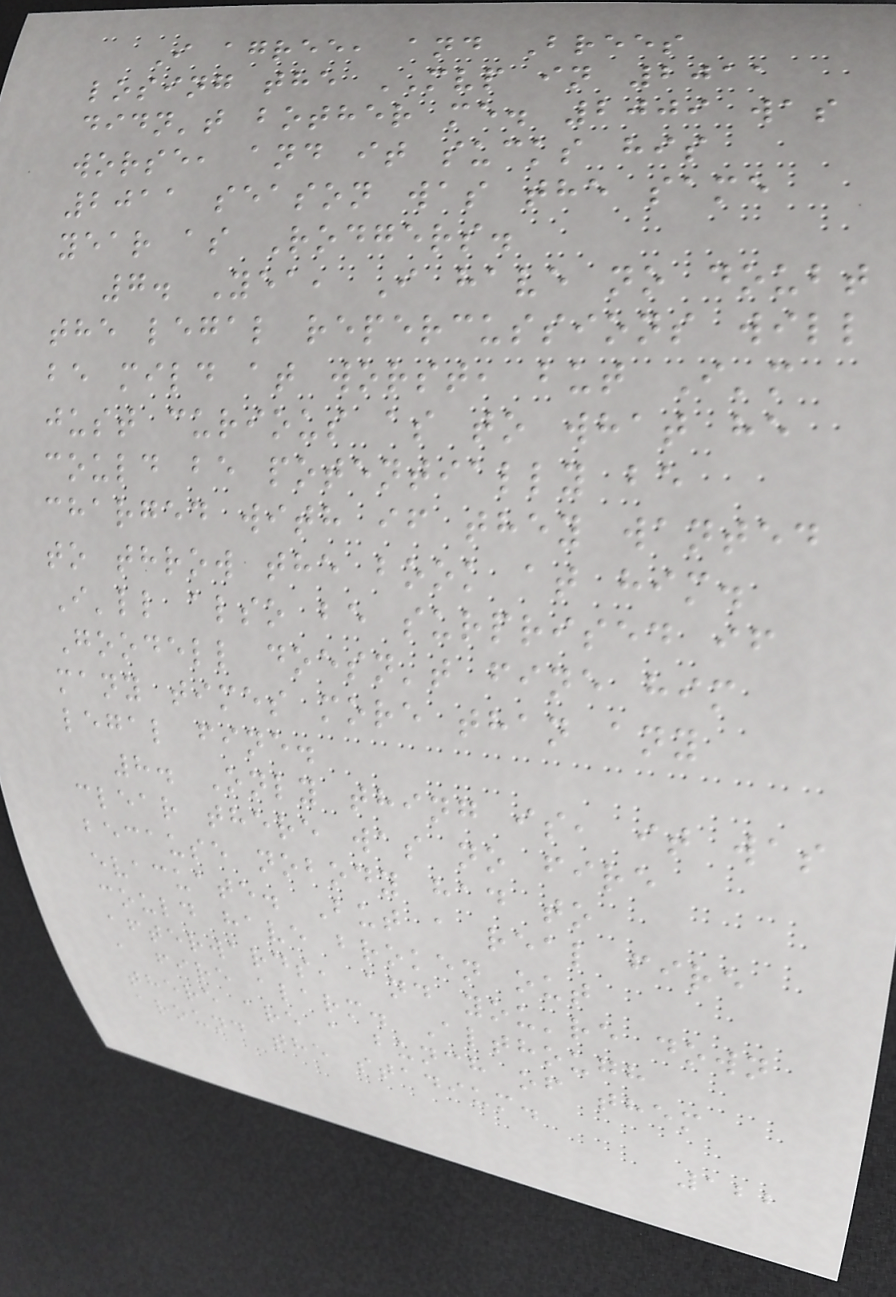I agree, and Brees
losing the MVP in 2011
didn't bother me. 2009 was
worse, and it sucks his
2011 season was the same
year as Rodgers.
7. Yea, I have no doubt
the legal repercussions will
be mild at worst, but I'm
just curious as to what he
could be potentially be
charged with if they wanted
to throw the book at him.
I'll also be surprised if
Goodell doesn't fine him
many times more than any
legal fine.
8. Only thing is, it was
clear there was no fire
because nobody had to
evacuate. But a real fire
could have broken out
afterwards, and you're down
a fire alarm. Although
there are a bunch of them
around the stadium.
122
